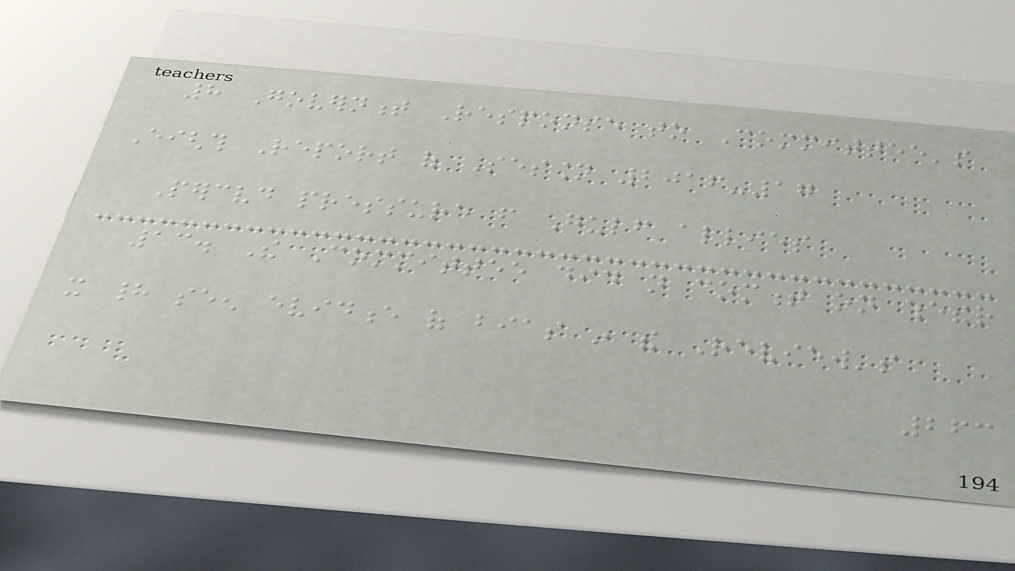8 Government Response to Committee's
Eighth Report of Session 2016-17
Perceived pressure from Gulf allies
13. The Committee did not comment on whether
it had seen evidence of bias in the Review's
263
